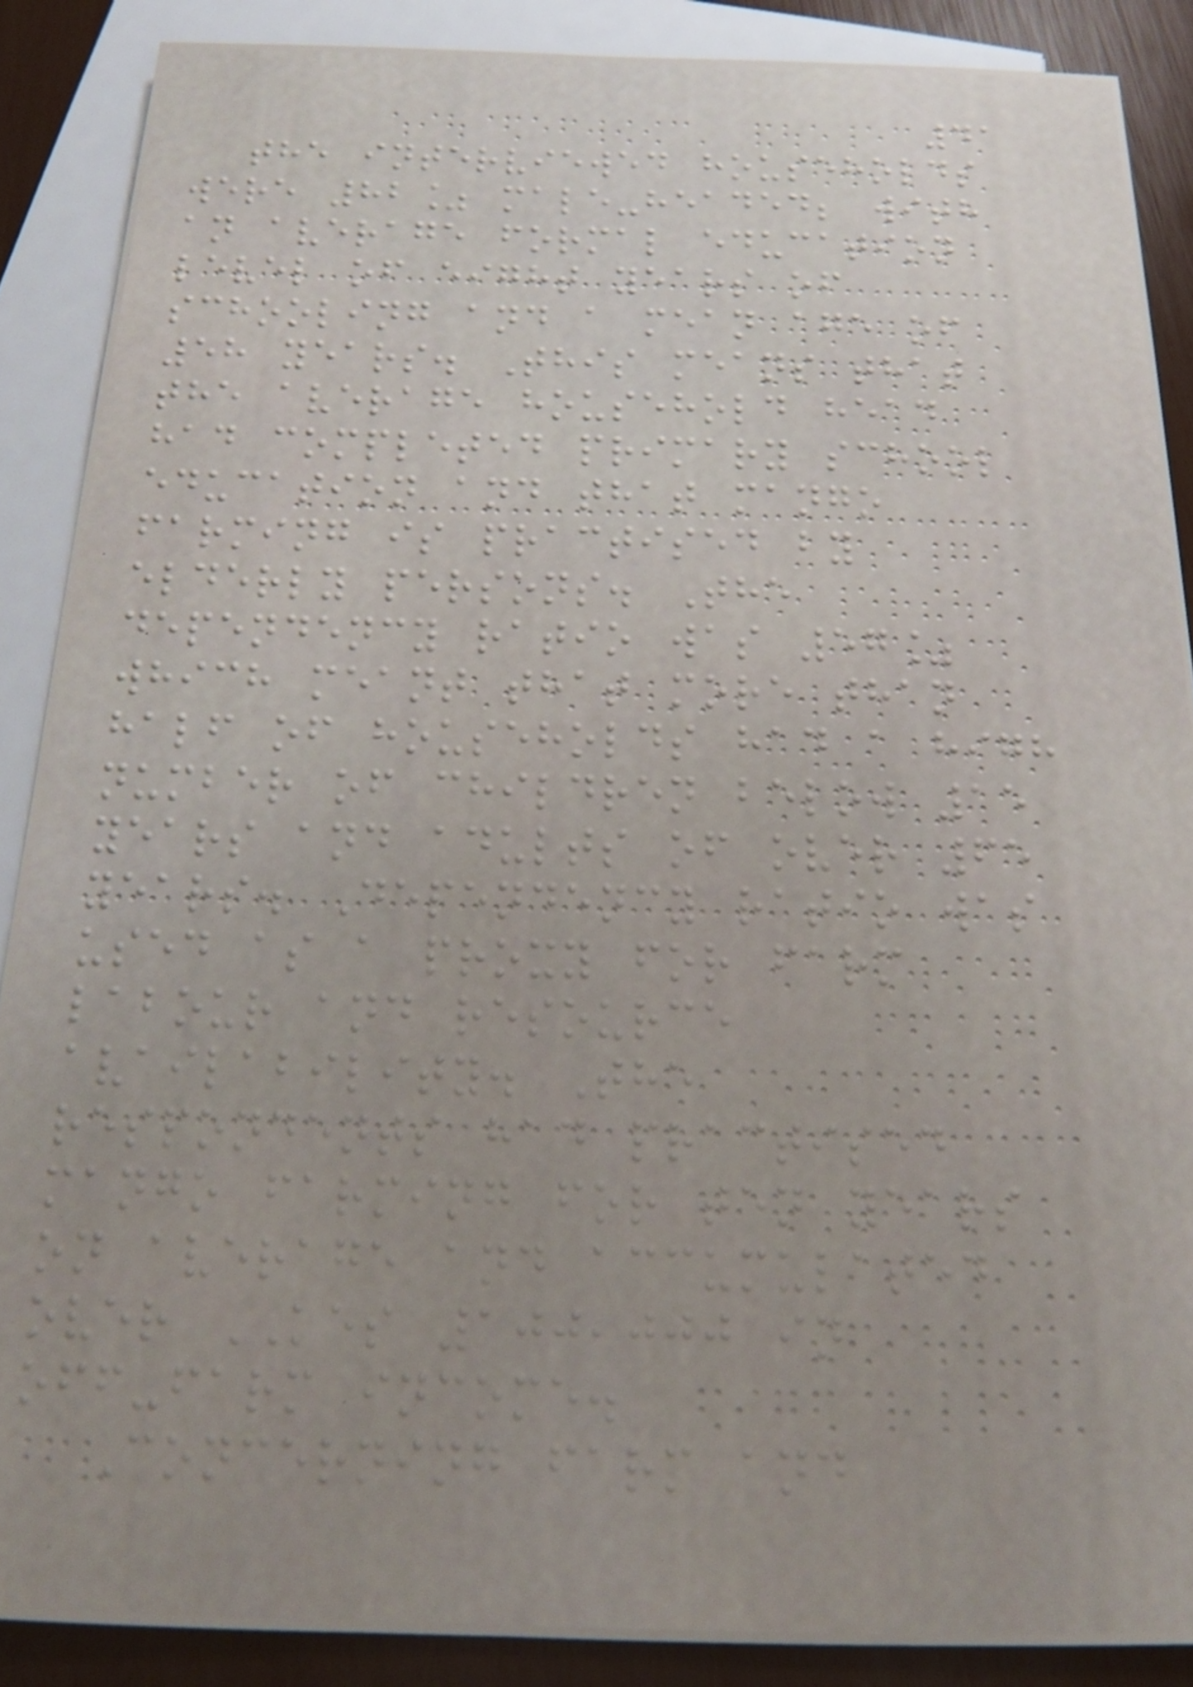41
the interviewed households
were 82% male-headed; with
an average formal education
level of eight years of
schooling and a mean age of
58 years. This means that
the average household head
had completed primary school
education and that mango
farming is practised by
elderly persons. The
dependency ratio was 57%
which meant that more than
half of households had a high
number of children below 15
years and adults of over 65
years. Dependency ratio was
used as a proxy for farm
labour and resource
availability. The
respondents had practised
mango farming for ten years
on average and accumulated
over KES 100,000 in
off-farm income.
Concerning farm and
